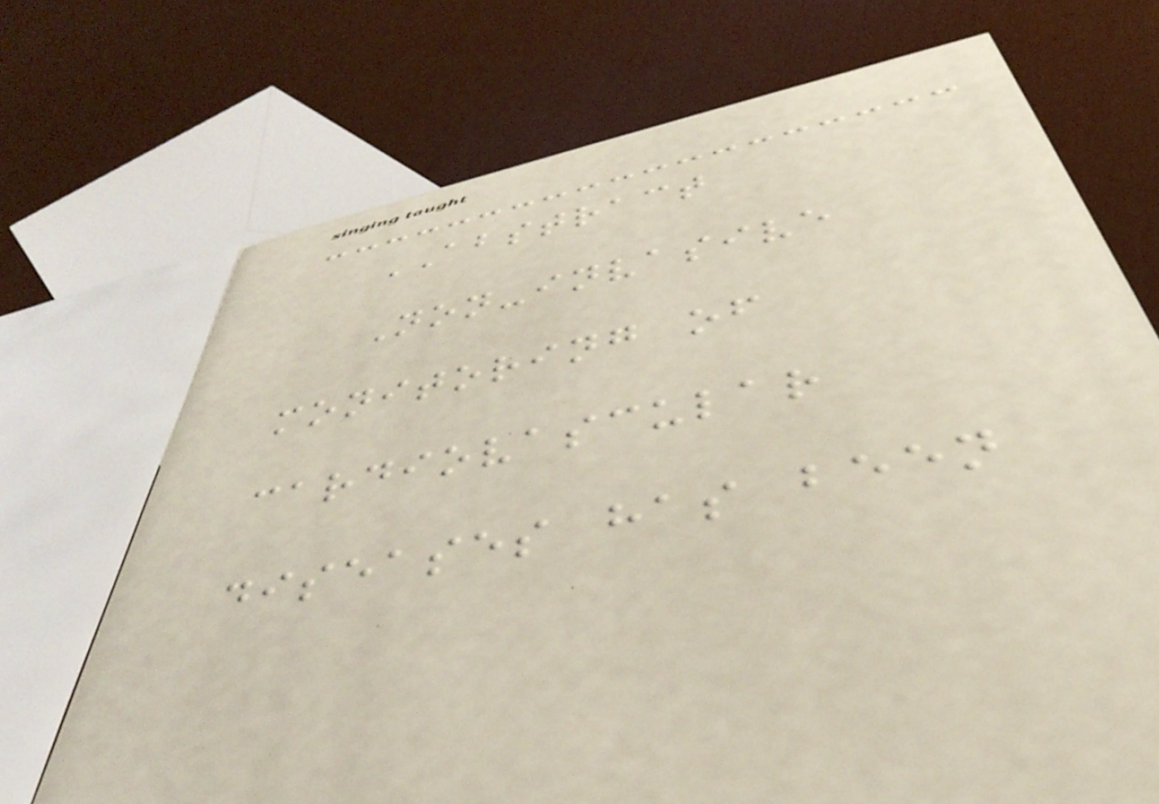ABSTRACT
Non-invasive
monitoring of
cardiovascular
diseases has been
